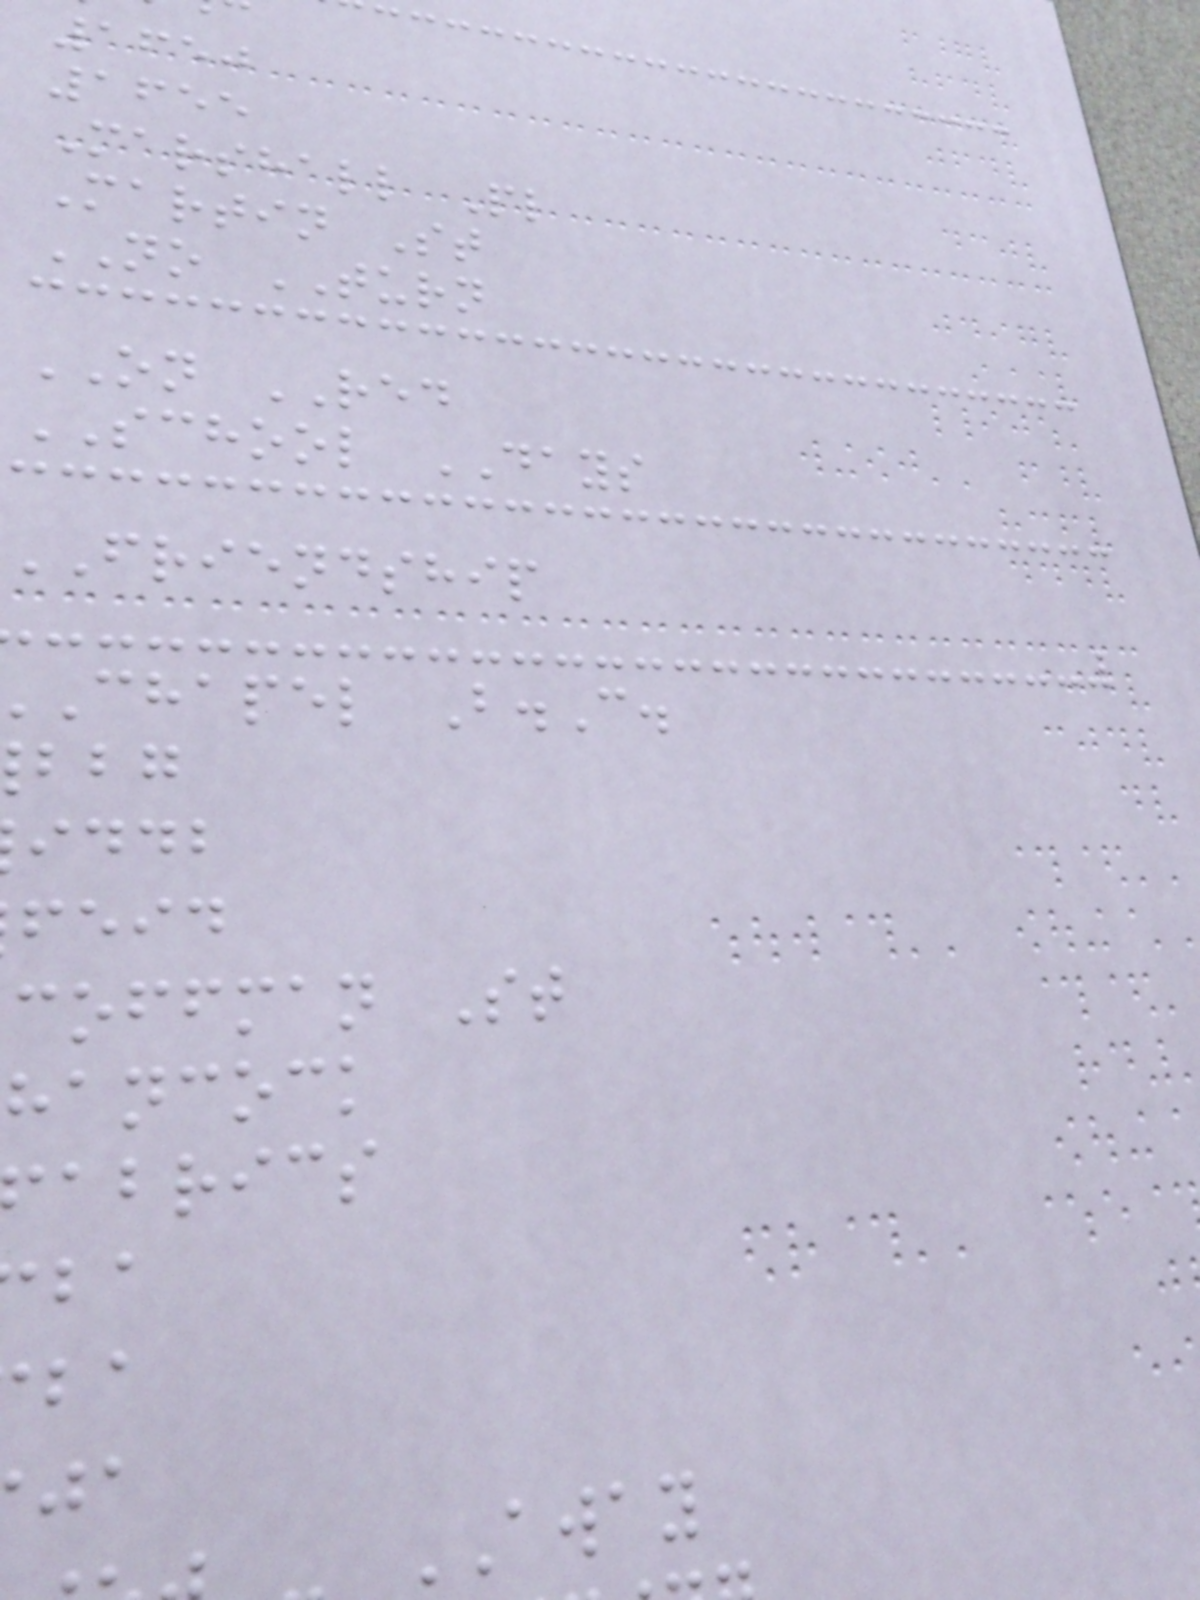1650
1655
Marshall Pl
Martin St
NO TURN
ON RED
SCHOOL DAYS
friendship
chapel B.C.
iddb
feid
coffman St
hancock
abrics
AWAY
